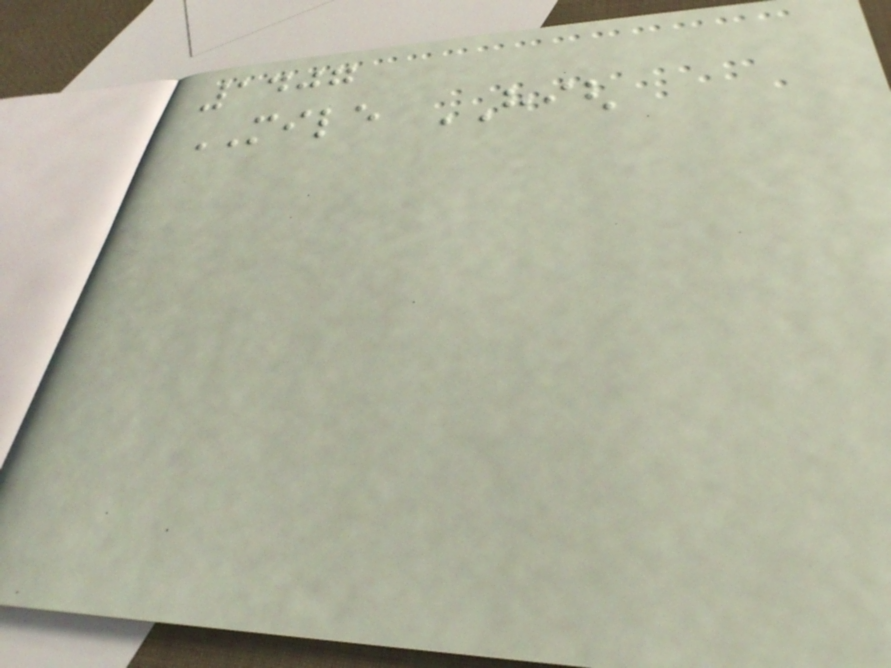1407
MILE HIGH
